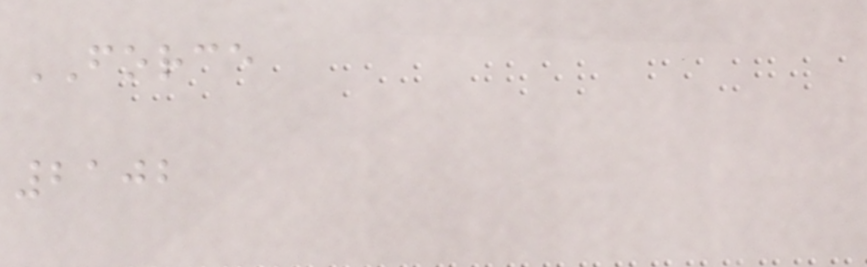FORCE
2102
